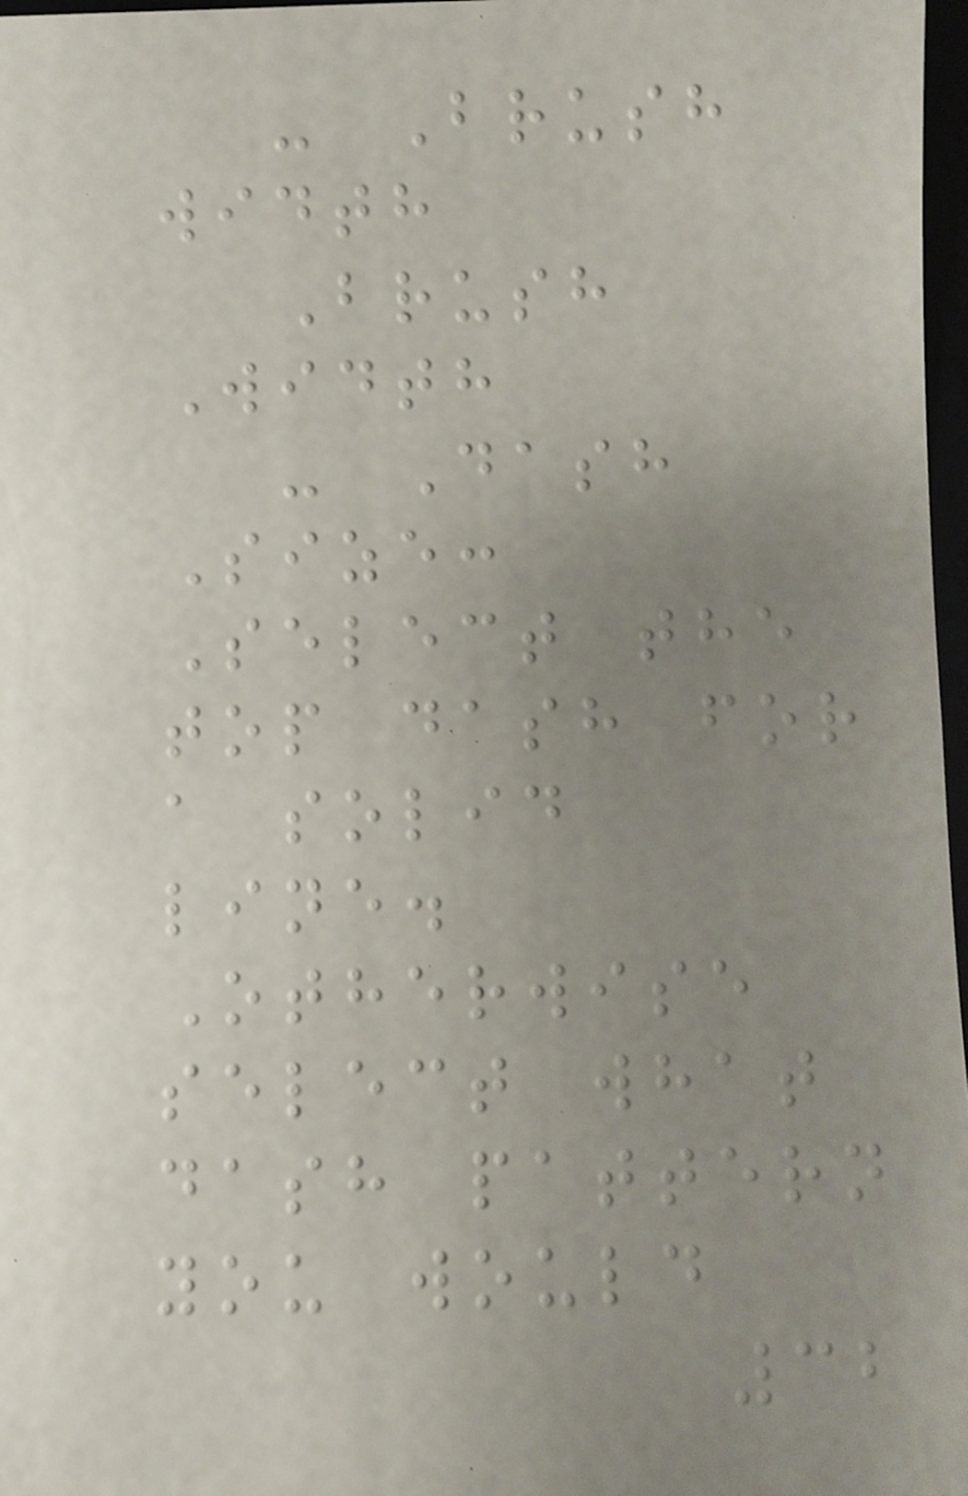- Brush
width
Brush
Width
- Dash
Size:
Select the
top dash for
a solid
line.
Otherwise
select what
dash pattern
you would
32
